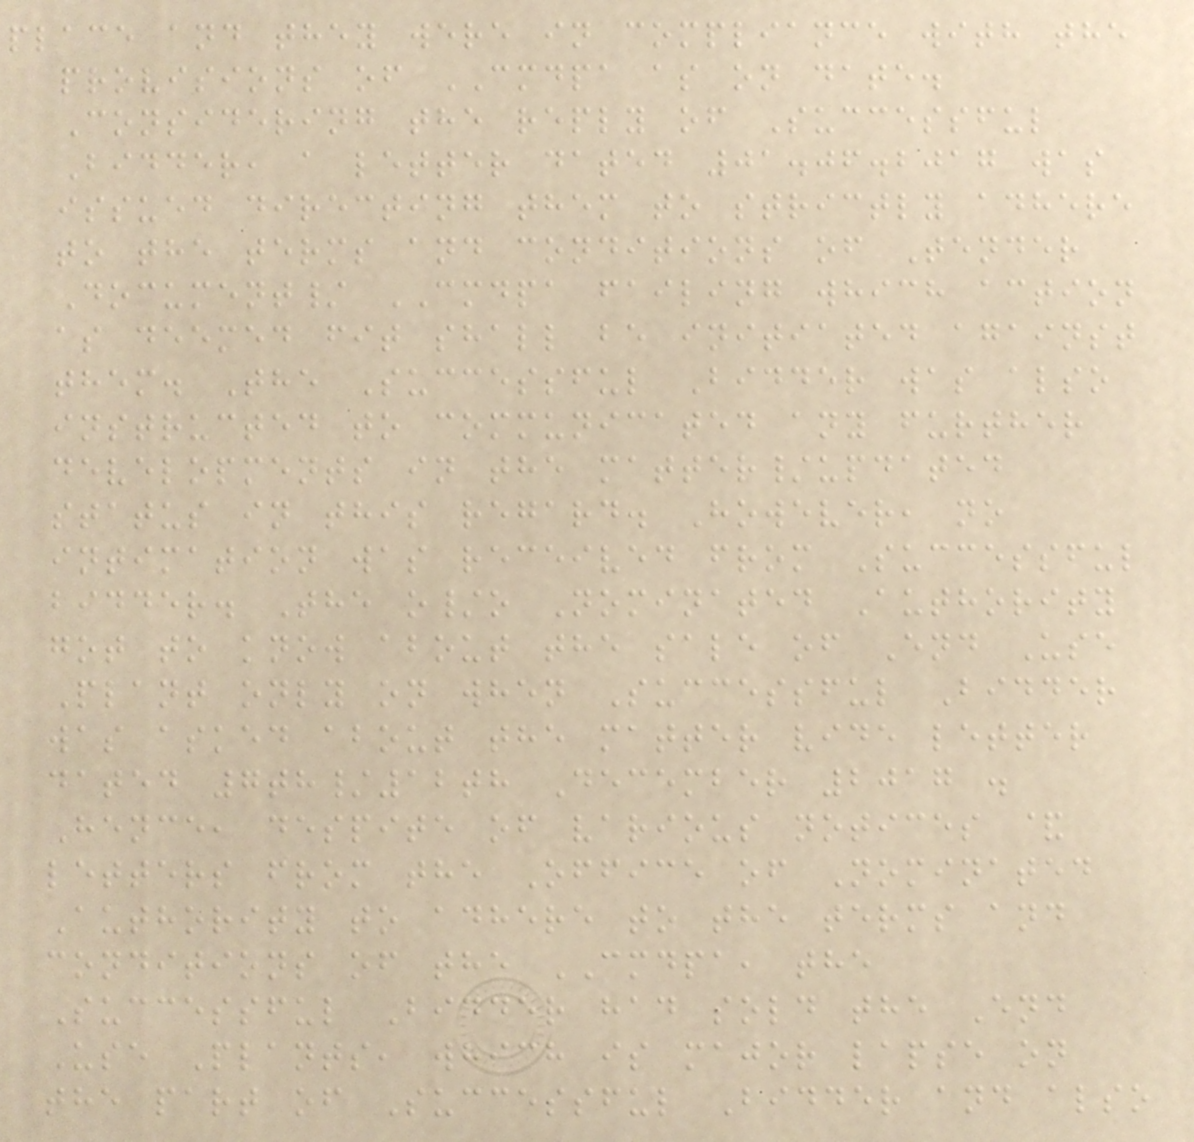place and they were in compliance with the
provisions of CMDPA as on date.
Considering the reply of Successful
Bidder, a letter dated 01.06.2017 was
issued directing them to strictly adhere
to the terms and conditions of Tender
Document/ CMDPA failing which action
as deemed fit shall be initiated against
them. The Successful Bidder was also
instructed to communicated any further
developments in the matter/updated
status in this regard. However, no
intimation was received from Successful
bidder. The o/o Nominated Authority
got to know about the sale of End Use
Plant only on when Successful Bidder
was asked about the matter vide letter
dated 7th/12th December 2017 .
Hence, despite of various notices &
letters from the Office of Nominated
Authority to adhere to the terms and
conditions of the CMDPA, the
Successful Bidder had sold the End
Use Plants, which is major lapse on
the part of Successful Bidder and also
